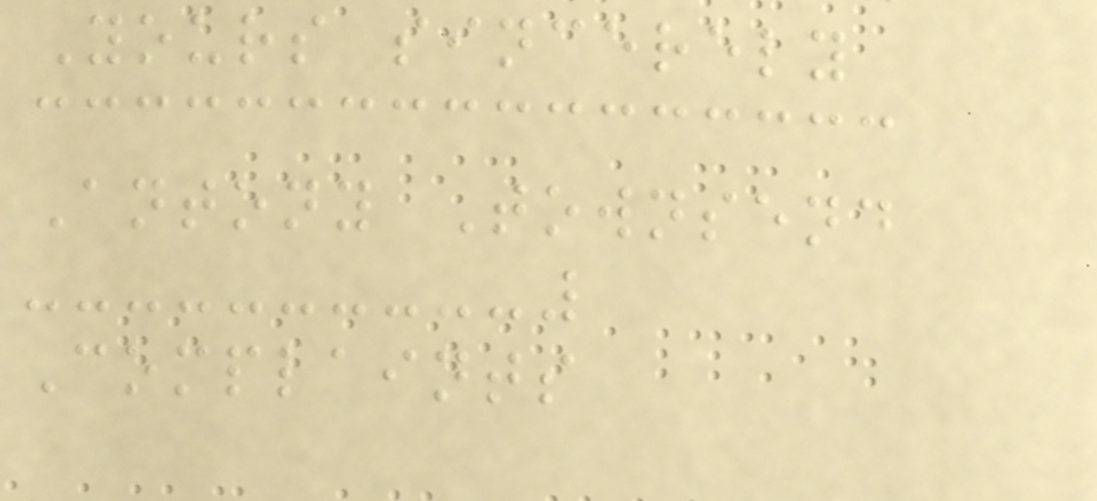Yours sincerely
Antony Townsend
Complaints
